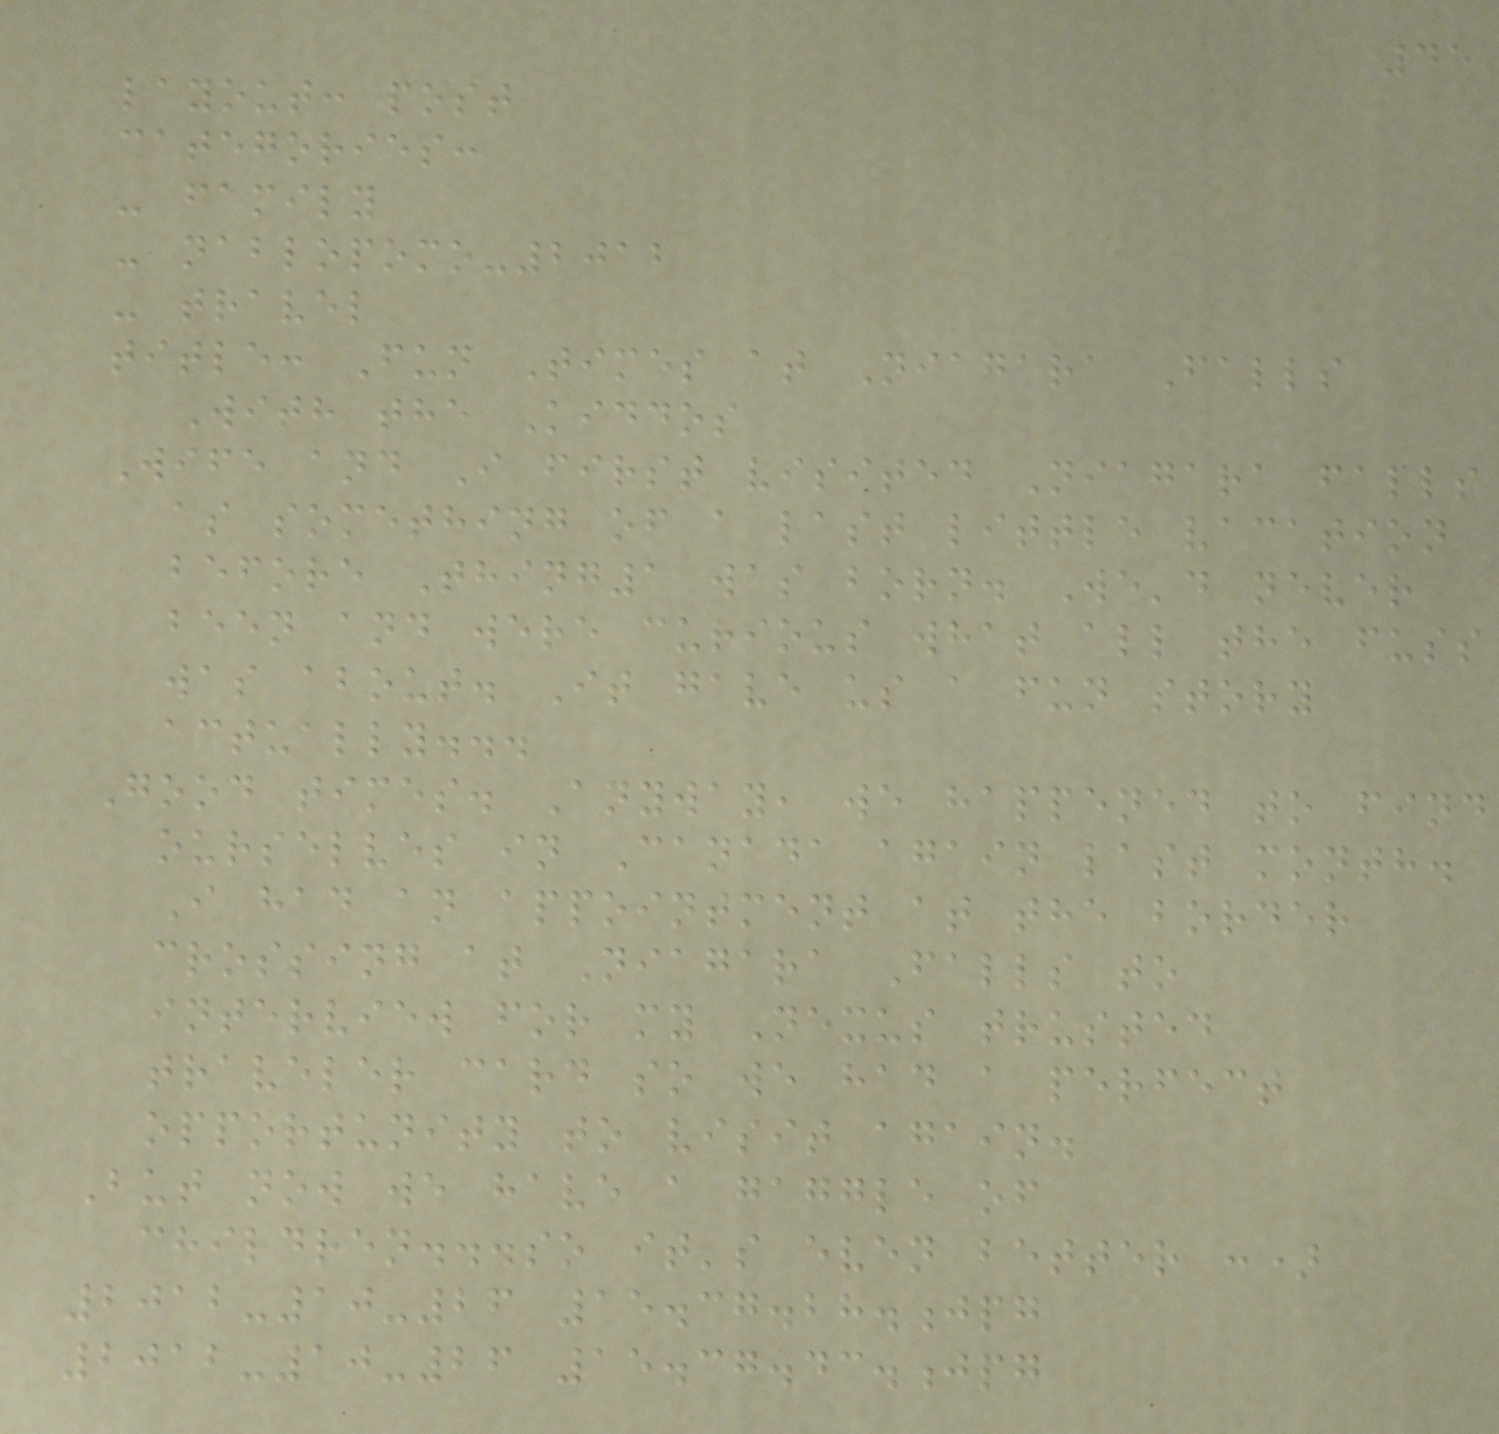45
layout: post
categories:
- family
- nablopomo-2012
- travel
title: Fun Times at Niagara Falls
With the Kiddos
Wife and I first visited Niagara falls
as something of a last little vacation
before Thing1 was born. We'd never
been and were curious what all the fuss
was about. It gave us a fun story
actually...
Good times. Anyway, we happened to find
ourselves in Canada again last month.
I had an appointment at the border
crossing at Niagara Falls to
interview for my Nexus trusted
traveler card so we had a perfect
opportunity to visit again.
But now we have a gaggle of
children...so it's even better :)
2012-10-26 15.37.28.jpg
2012-10-26 15.37.43.jpg
